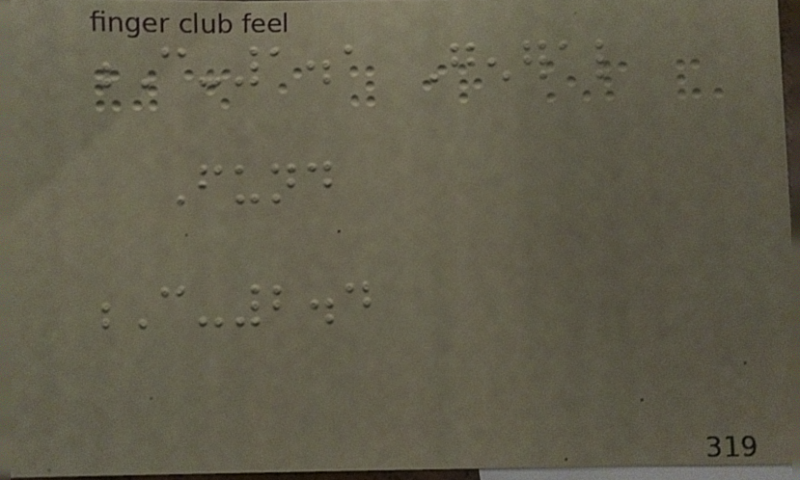C-1.1 General
Fund
C-2.4
